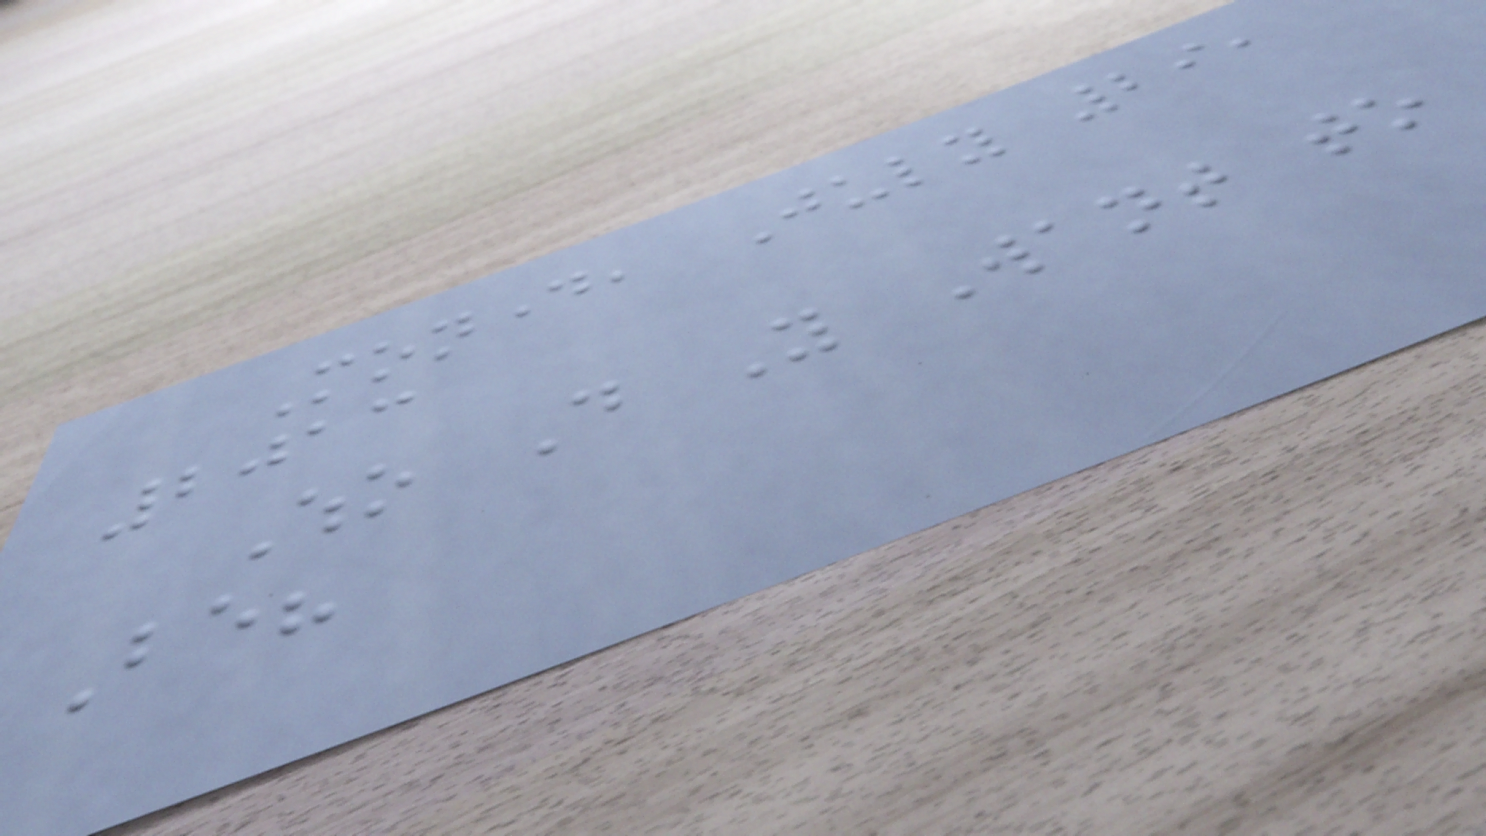Monday, July 29,
2013
Who Do You Want to
Be?
